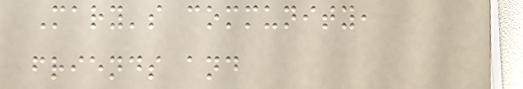Mary's community,
friends and
